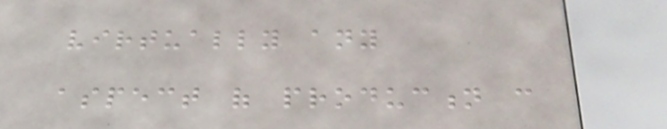virtually any
aspect of production can
